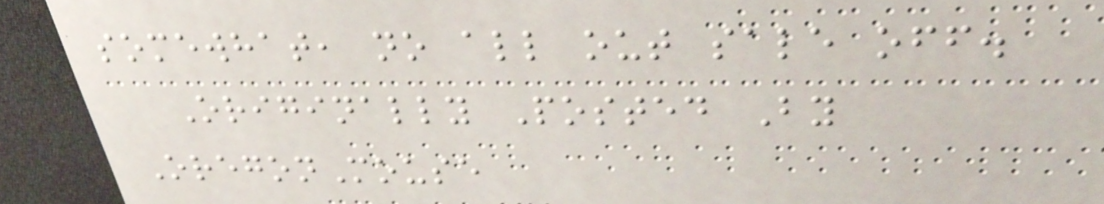somewhat, no all out sale off.
Originally Posted By
OregonMouse
